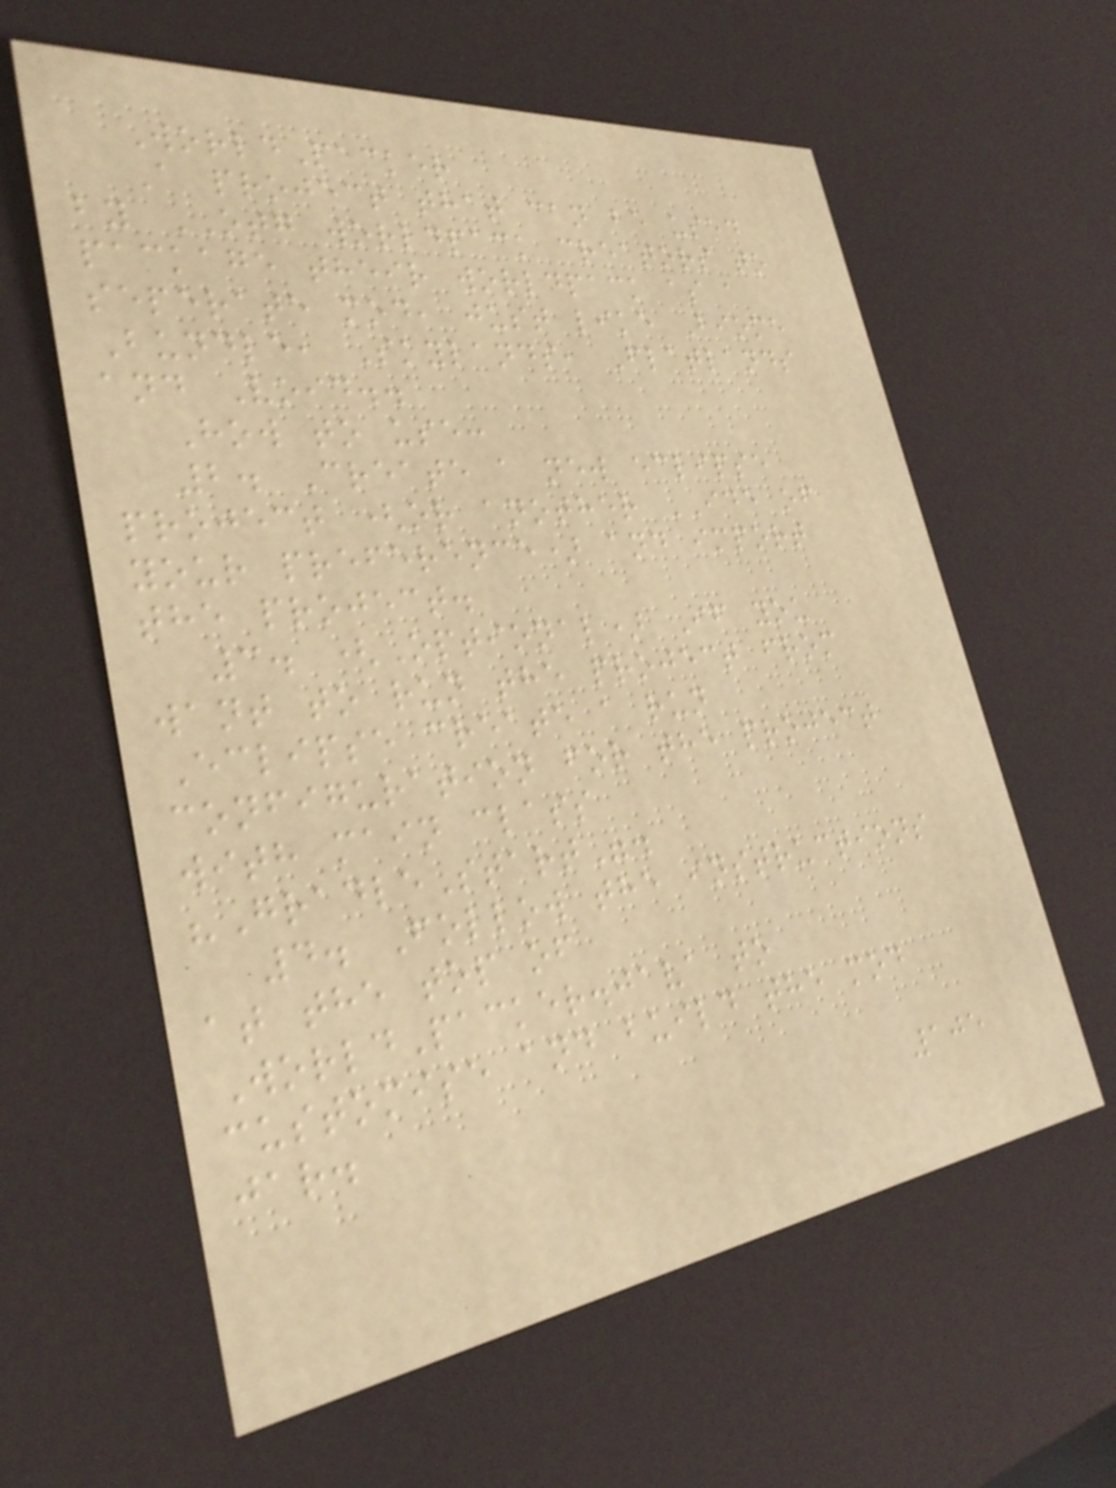WorldPacker
A project that can be used
by OTG worldpack creators to
package their worldpack as a
seperate mod, just like Biome
Bundle, Skylands, Flatlands
and Void..
How to use:
2. Create a new eclipse
project (or another IDE of
your preference) and import
the project.
3. (Optional) If you
want to run the project from
Eclipse create a run
configuration for the project
with main class
"GradleStart".
4. Follow the instructions
at the top of
WorldPacker.java to
customise and build the mod
jar.
105
